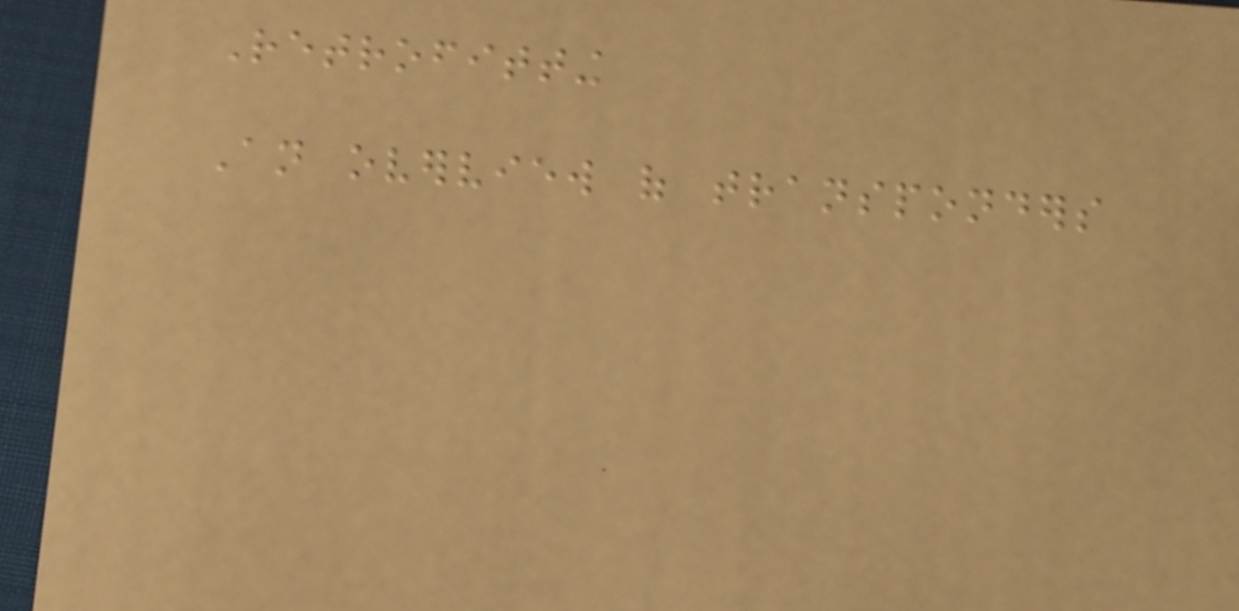Retrofitting
An overview of transponders
